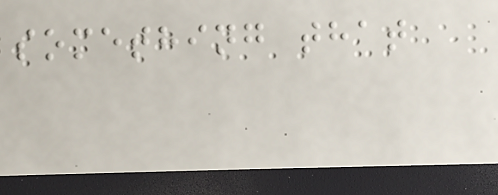something that
